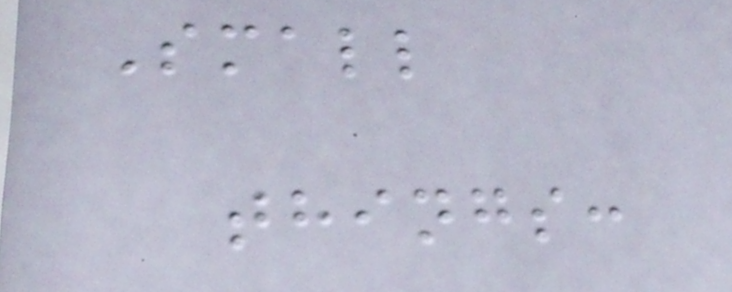Small
things:
